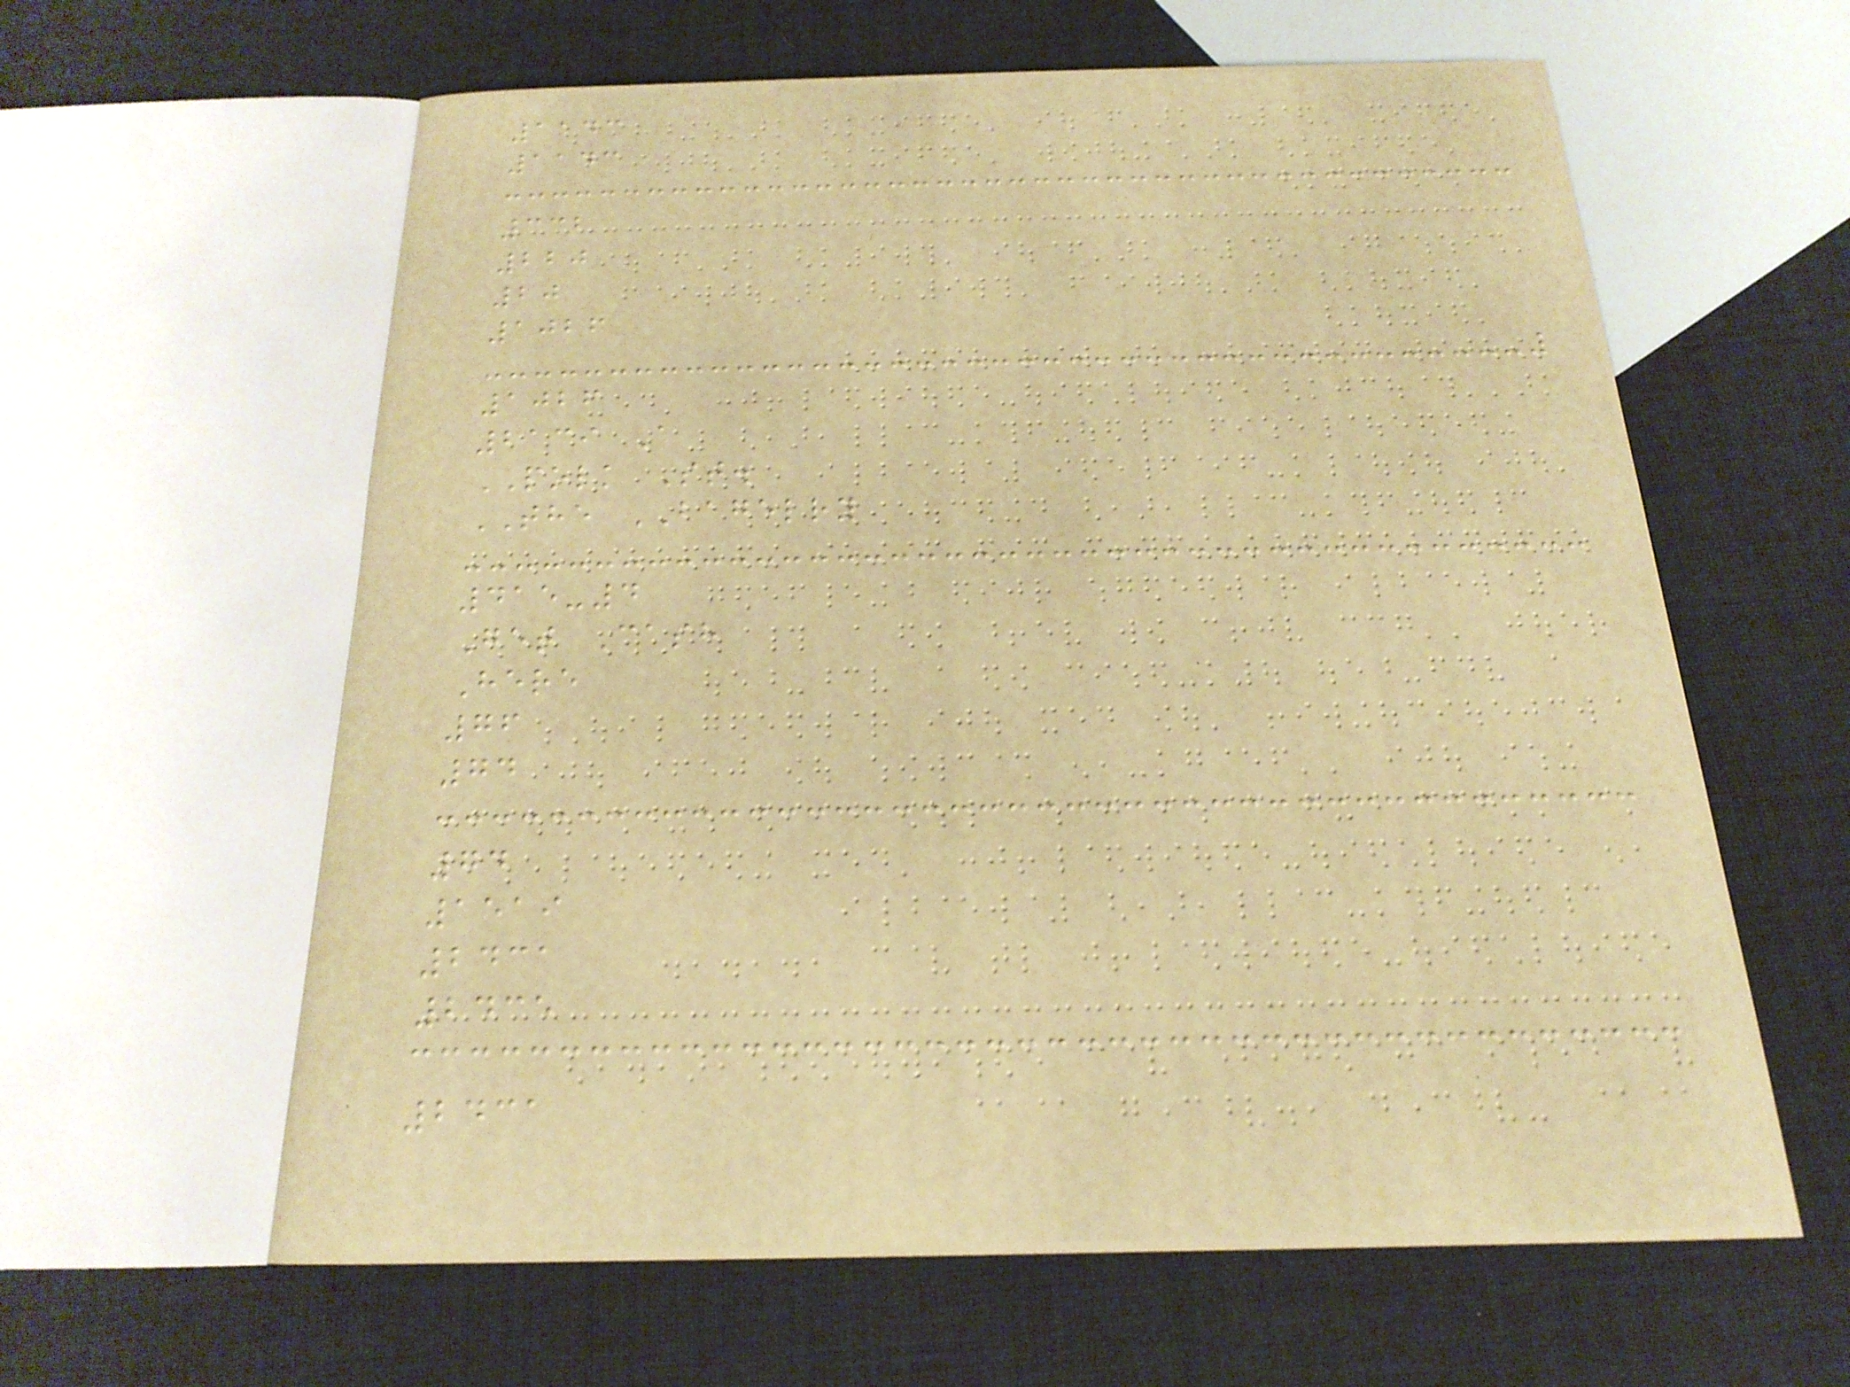1143
1143
332
220
20
1026
1026
2139 A
POLK St.
THE BAGELRY
415-4
Get Cash
Here
76
74
74
1519
2431
2435
2431
